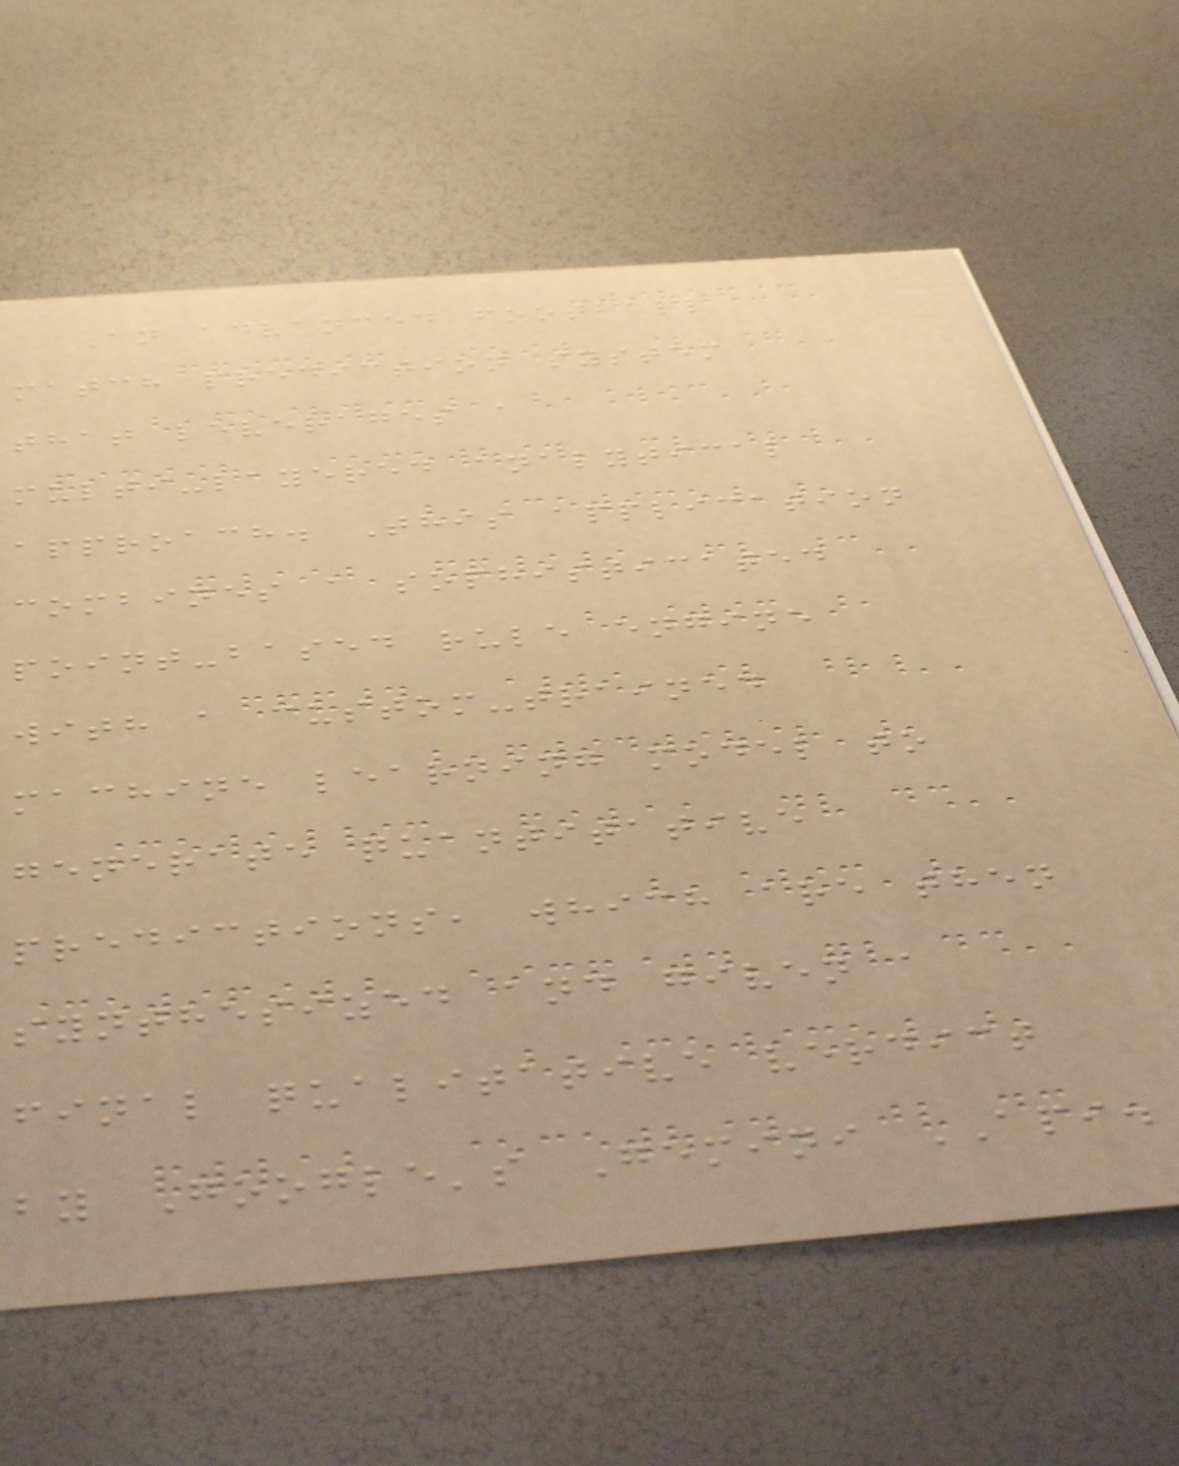An advanced football
match prediction system
that leverages a
multi-layered analytical
approach. This application
combines a sophisticated
point-based rule engine
with a custom-trained
machine learning model to
generate quantitative
predictions, which are then
synthesized and given a
final qualitative verdict
by Google's Gemini API.
